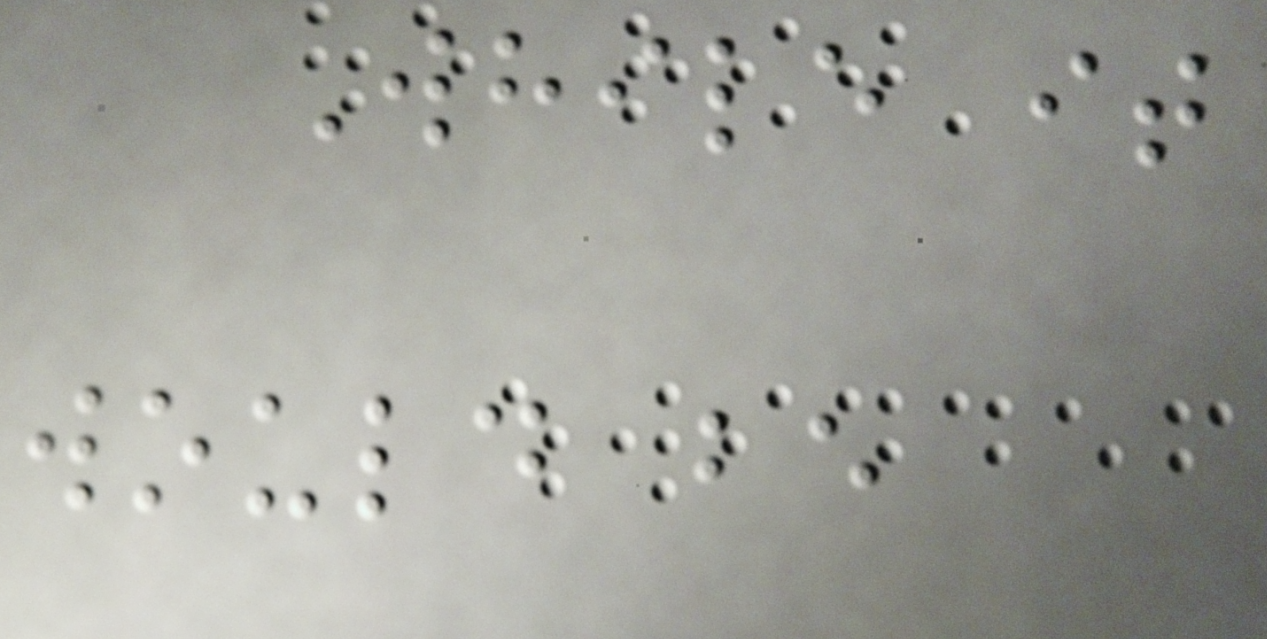While it
would be
